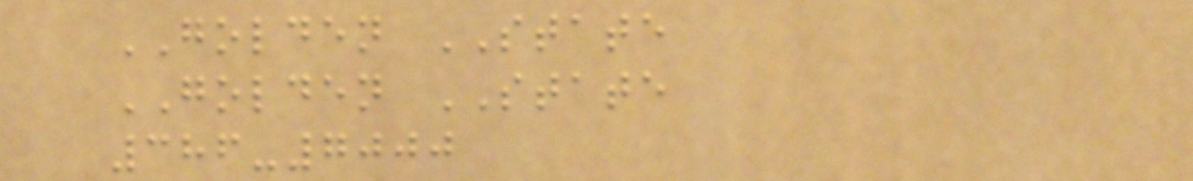GOLDEN STATE
GOLDEN STATE
386-7000
